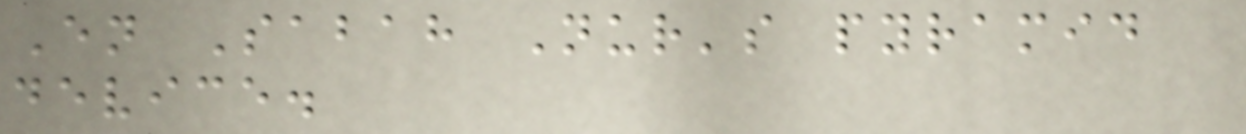En Sabah Nur's pyramid
device.
